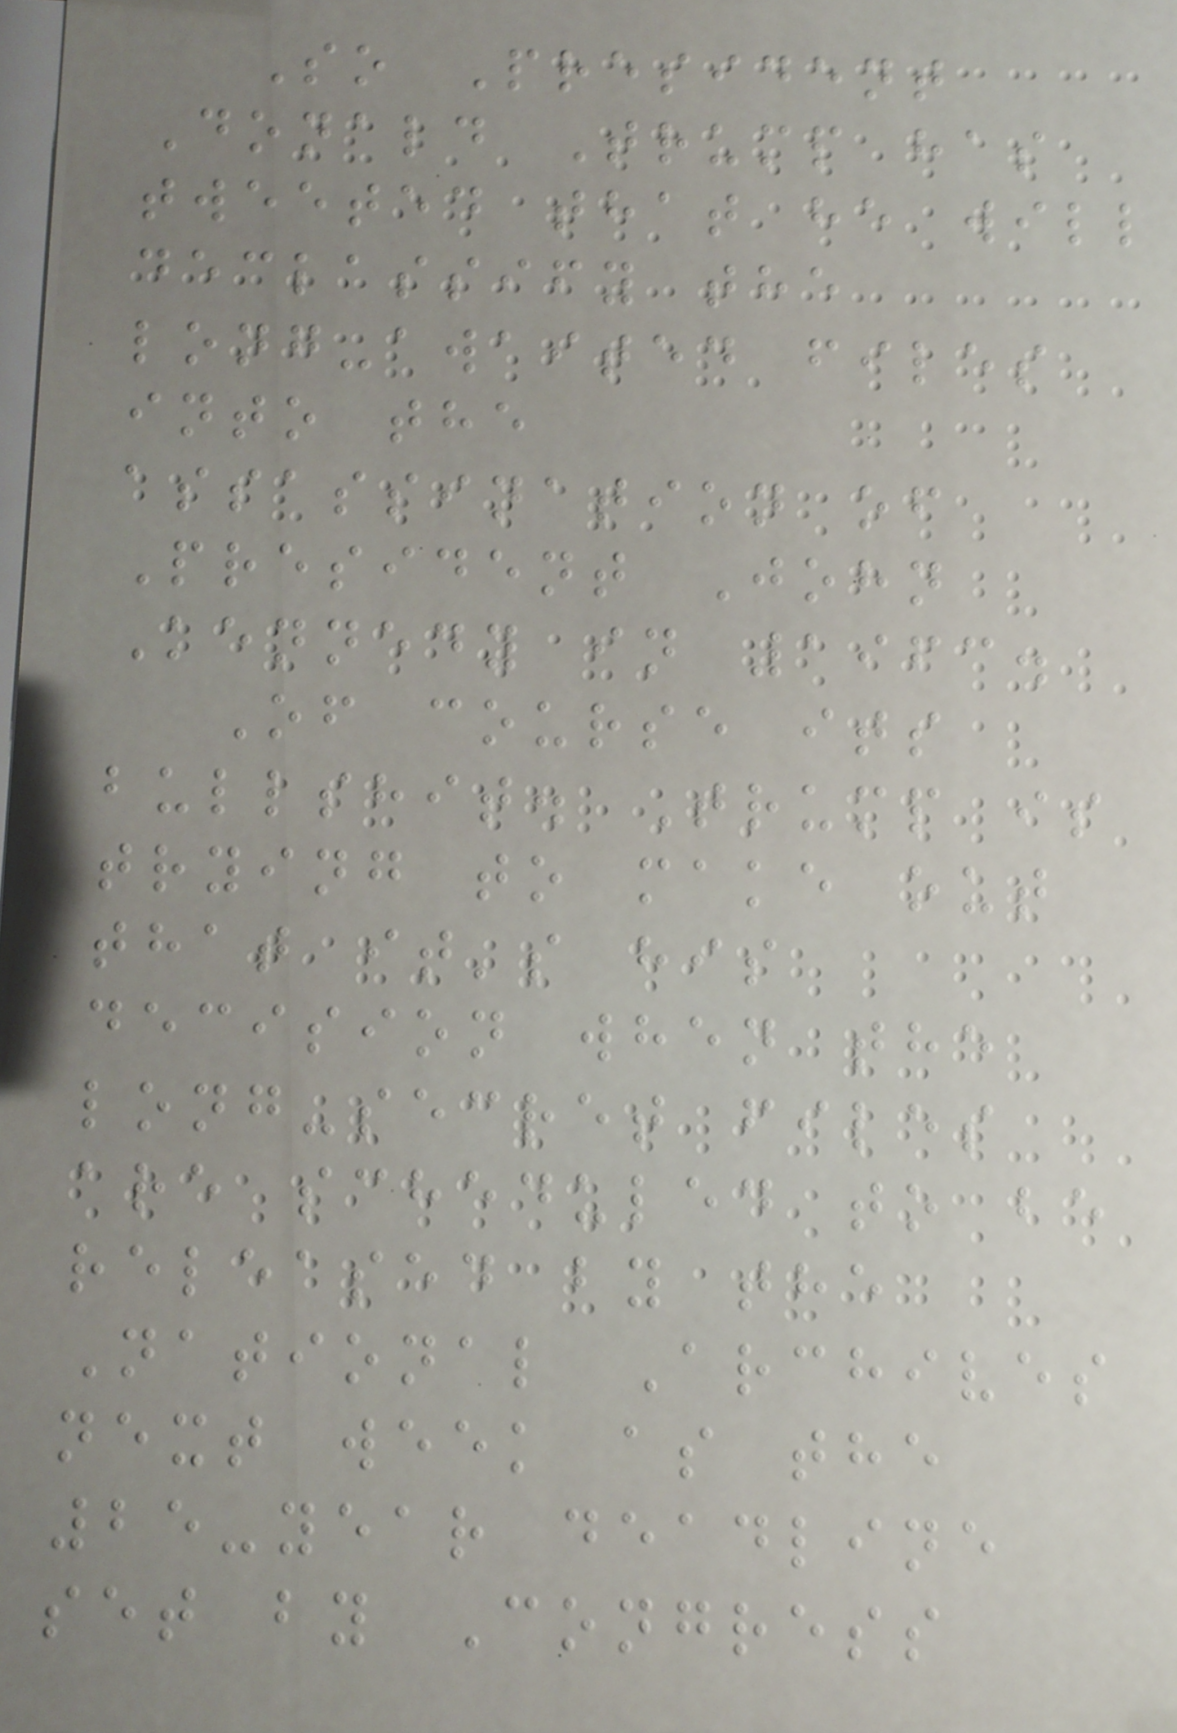So President
Donald Trump has
tweeted that he will
declassify the
long-awaited files
into the
assassination of
President John
Kennedy in 1963.
Of course its
bullshit. Trump is
trying to make out
that it's his
decision when the
long-secret files
are scheduled to be
released by the
National Archives
next week as the
25-year deadline
set by Congress
